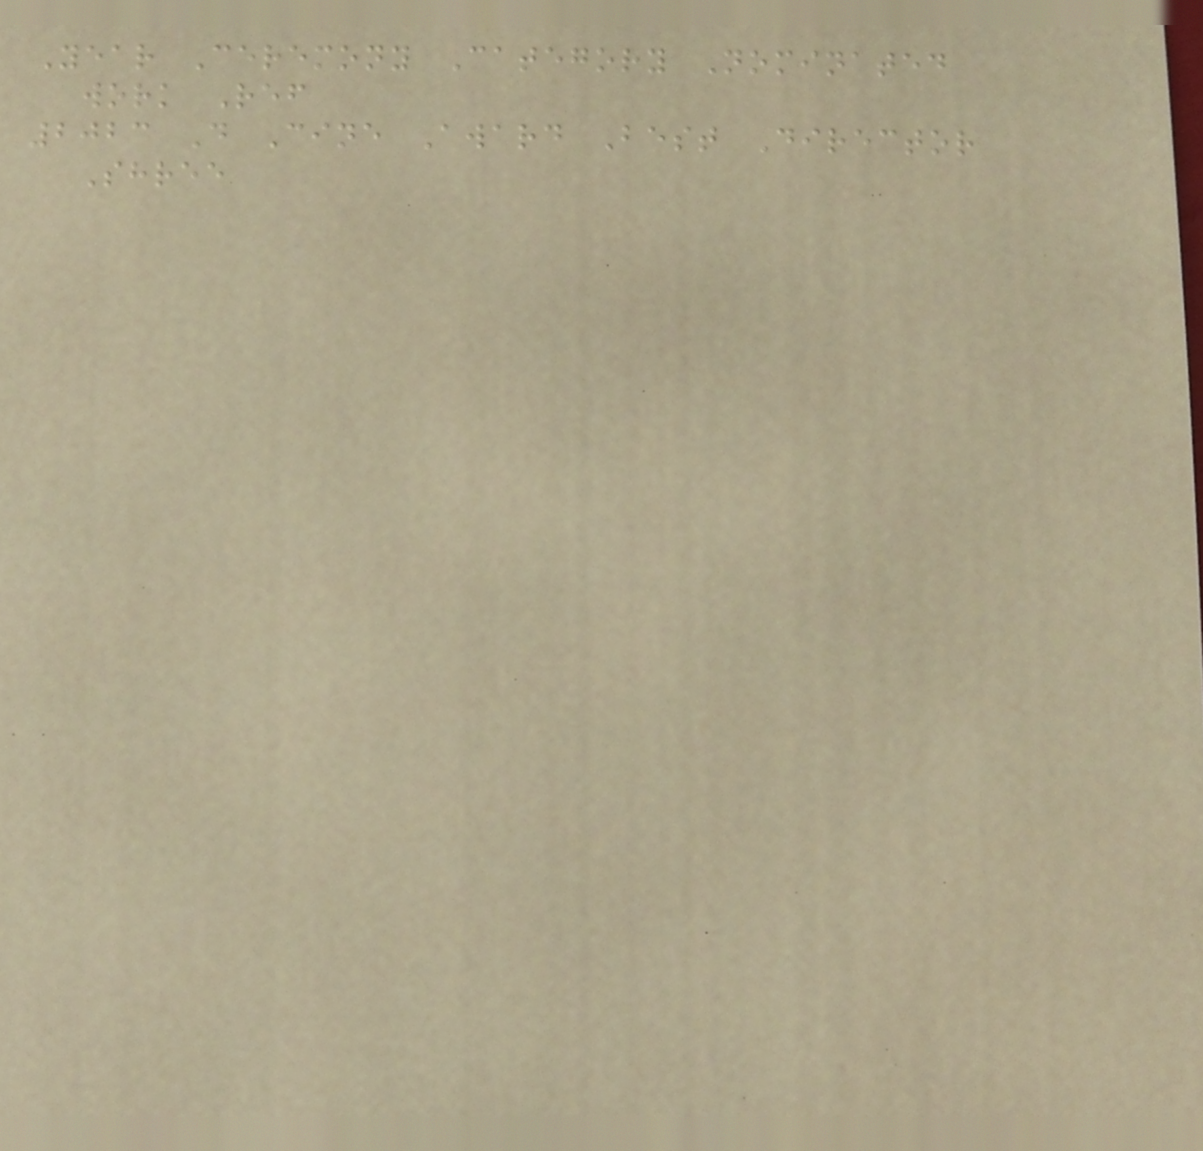Year Ceremony Category Nominated
work Ref
2023 D Cine Award Best Director
Shree
